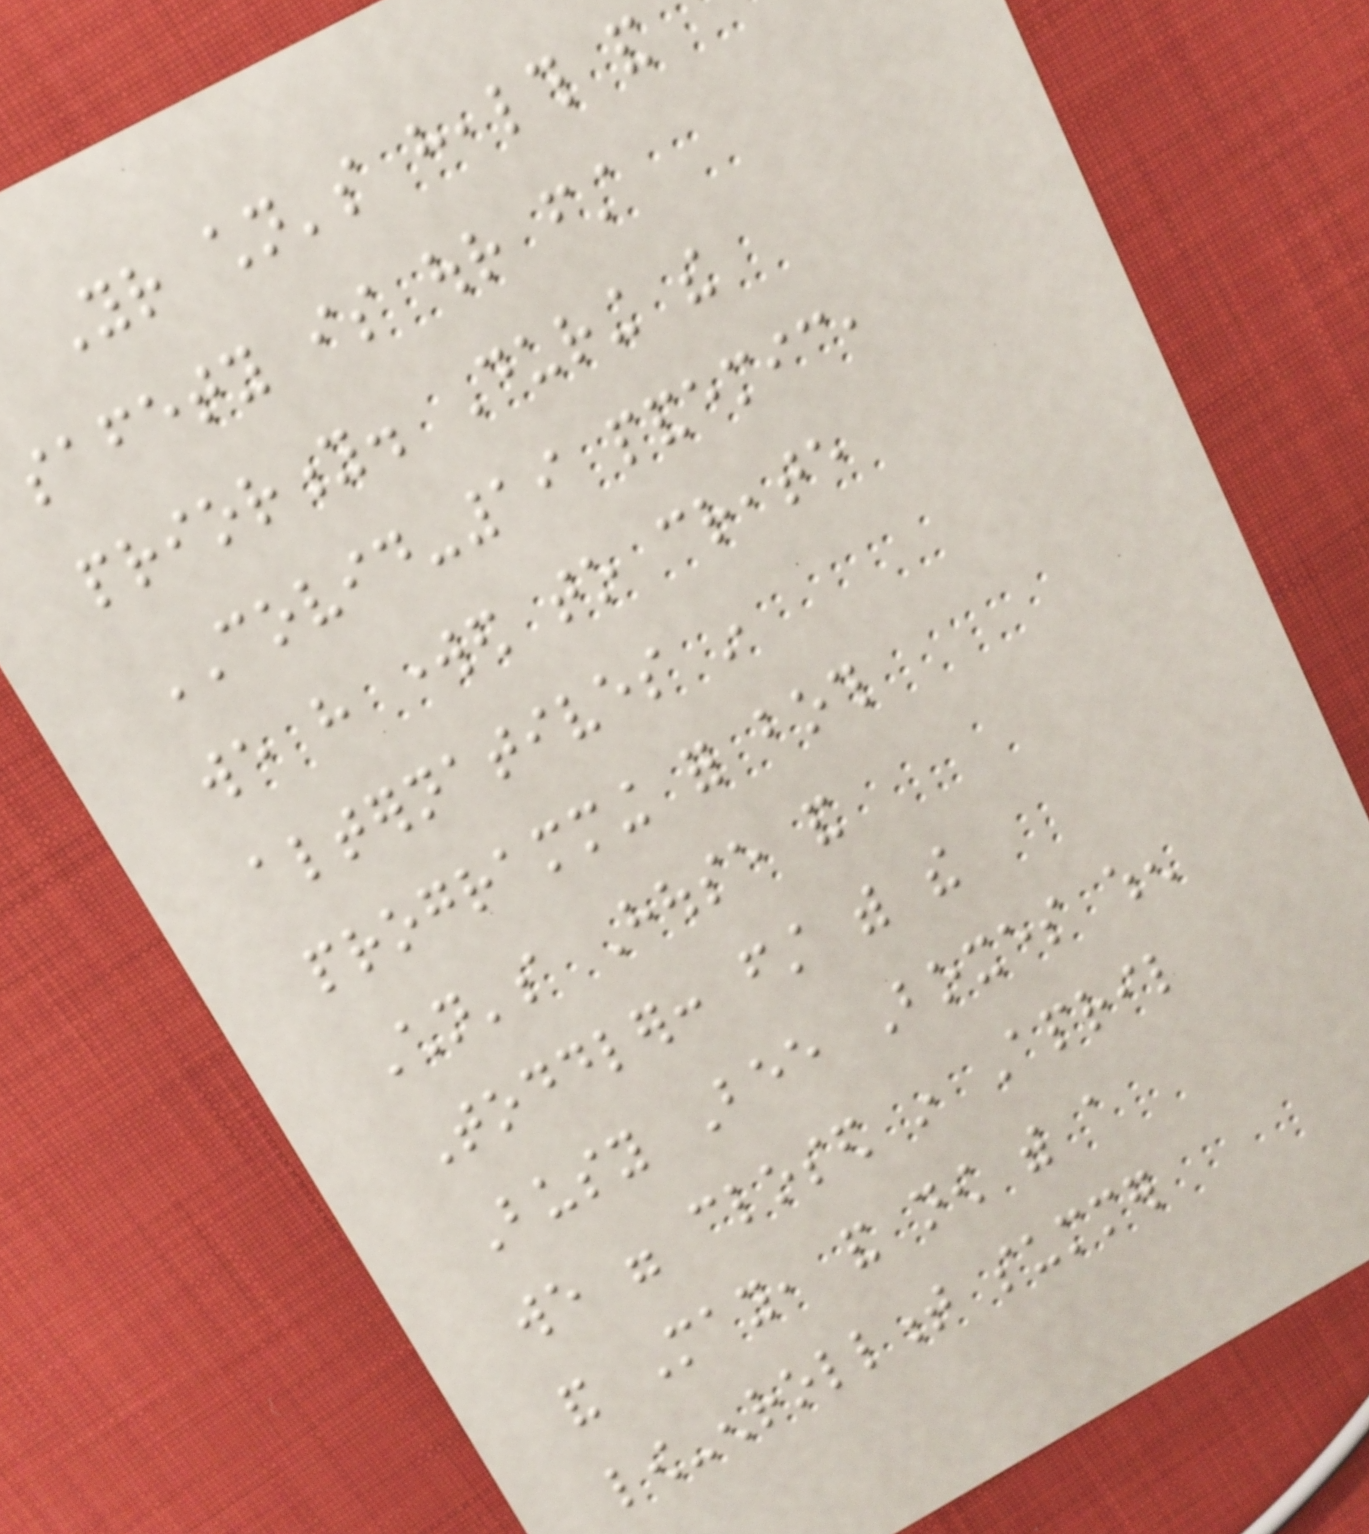Your children's health and
safety is our first
priority. During the
COVID-19 pandemic,
we have worked to create
alternatives in
programming for both
Children's House and
Toddler: first with the
Busy Bee Boxes when
we were closed in April
and May, and now with a
low-enrollment summer
